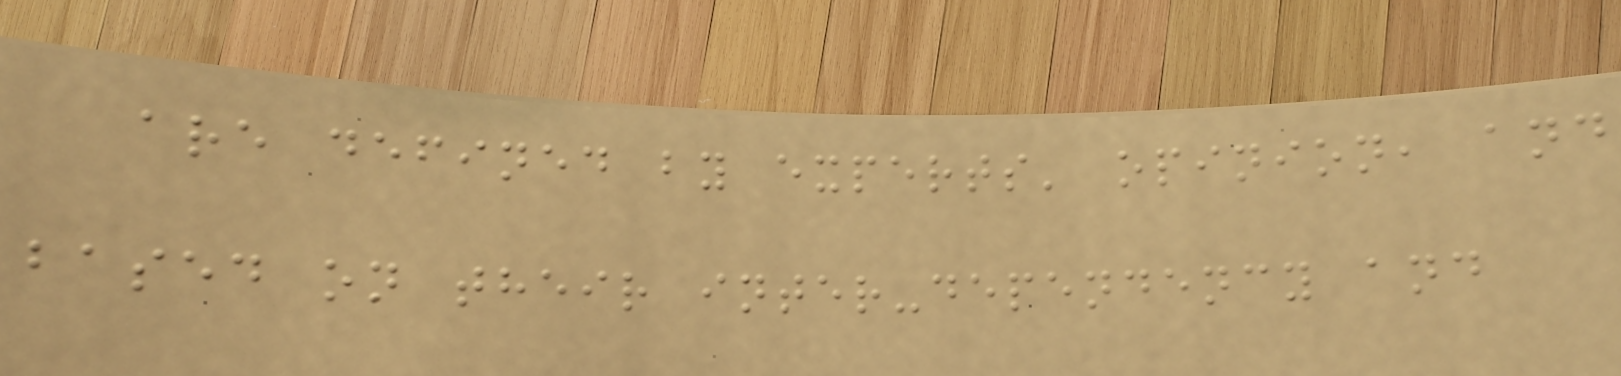are defined by experts' opinion, and
based on their inter-dependency and
